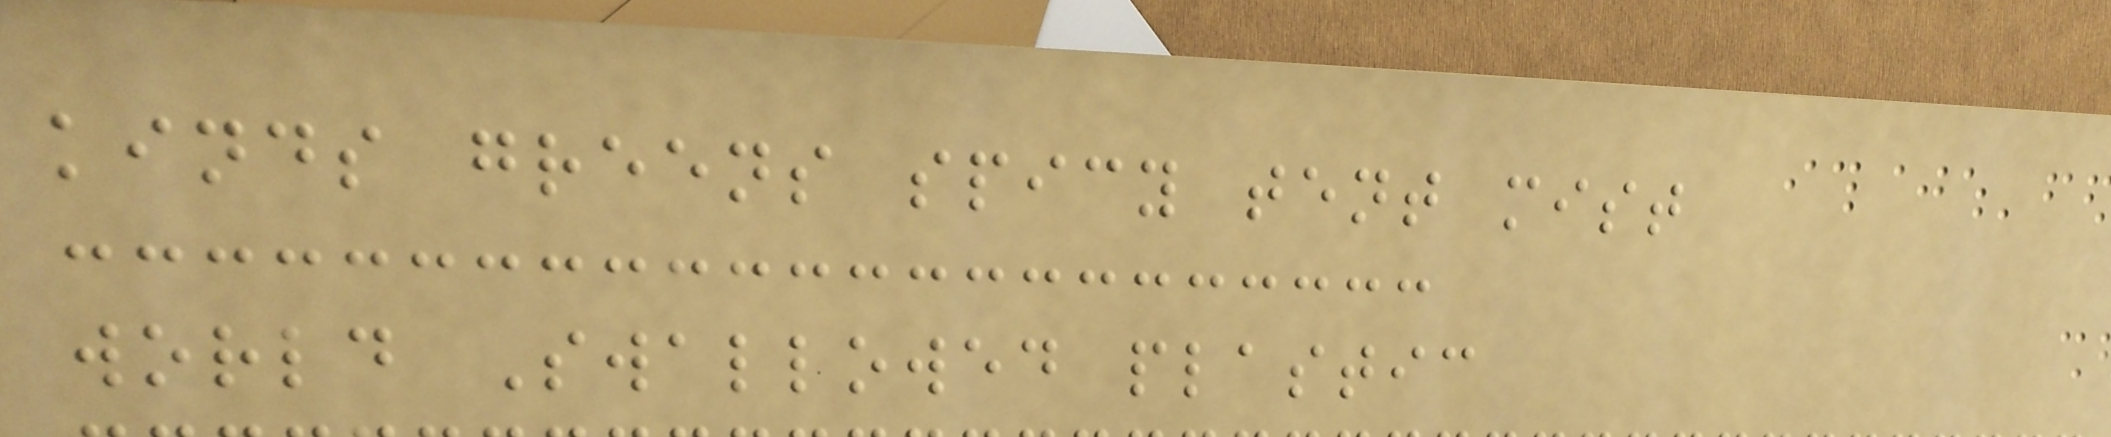kinds greens spicy tent mist
world Swallowed plastic
